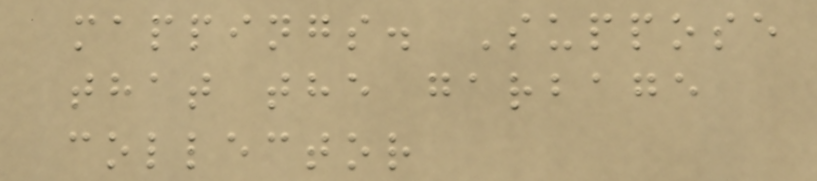mappings. Suppose
that the garbage
collector
